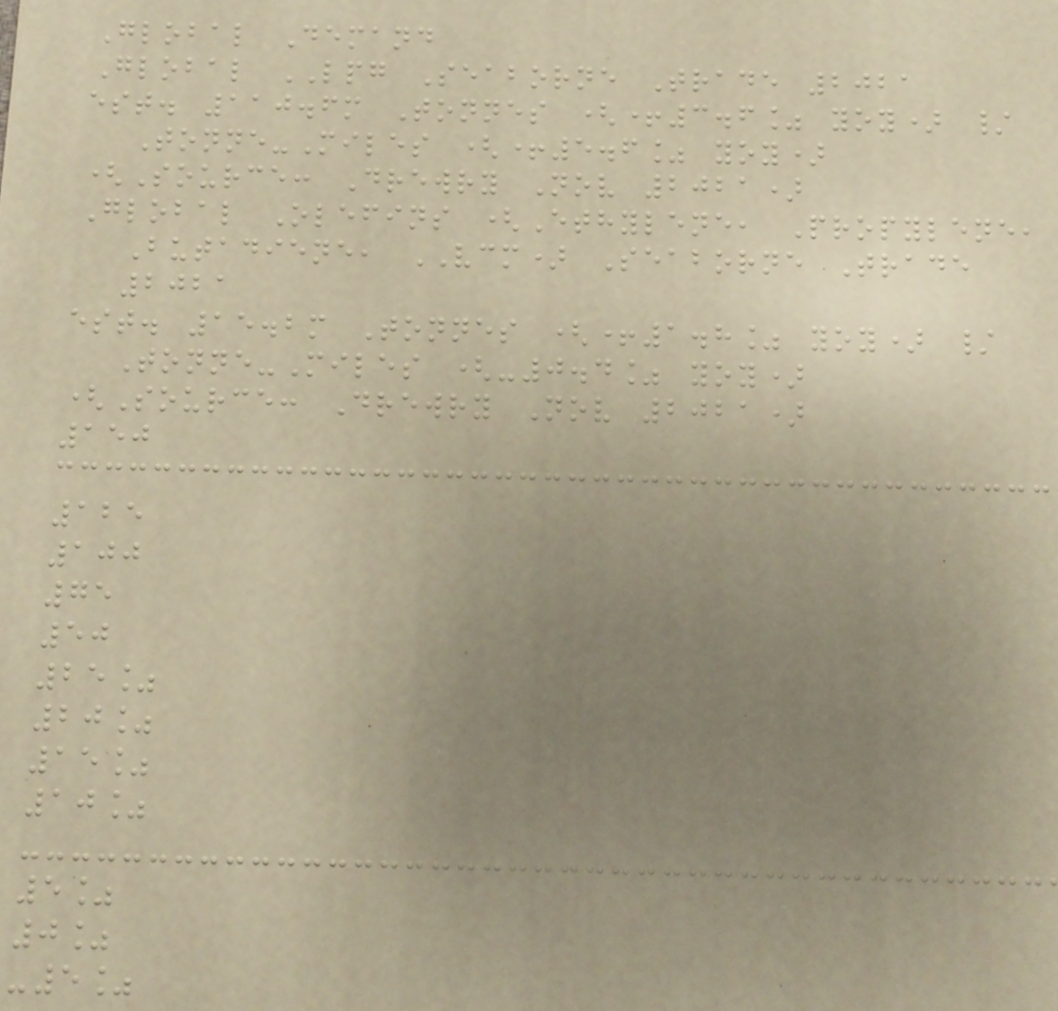Global Demand
Global LPG Seaborne Trade 2021
est. 110.6m Tonnes (+3.6% yoy) /
Tonne-Miles (+5.6% yoy)
(Source: Drewry Nov 2021)
Global Olefins (Ethylene, Propylene,
Butadiene, VCM) Seaborne Trade
2021
est. 15.2m Tonnes (+1.8% yoy) /
Tonne-Miles (-0.4% yoy)
(Source: Drewry Nov 2021)
150
125
100
75
50
25%
20%
15%
10%
5%
0%
-5%
